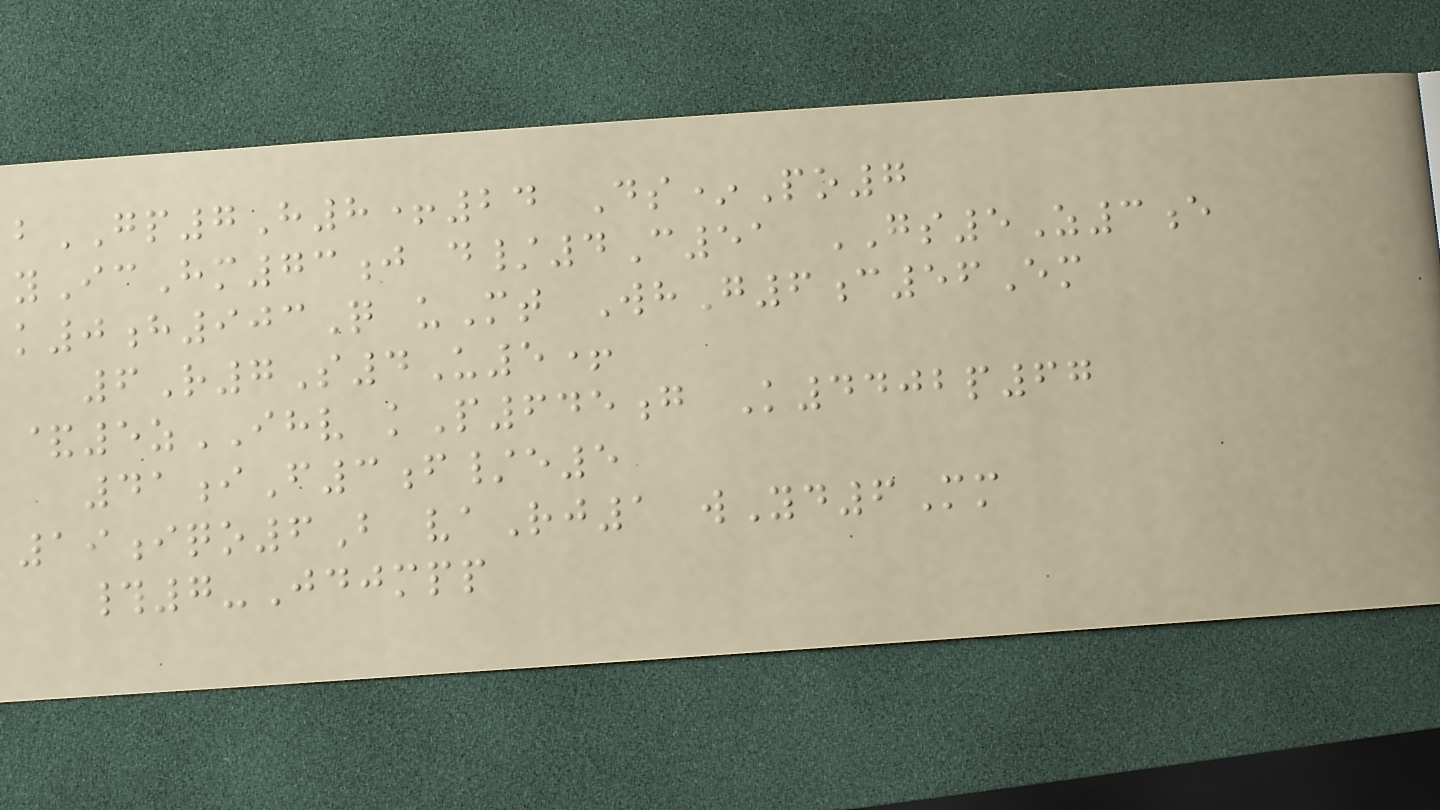bGP7H8+24 Ds*Po7
yIcHm73j d/4C51 GS5Z3e
k0h903Q uMt WhG6c56Em
6R7S4U5+
&5zIHV kP645g K4402p67
41iF3f/e5
19iqo6B vaRj1 wYd6Mm
#7-Jdjmpp
